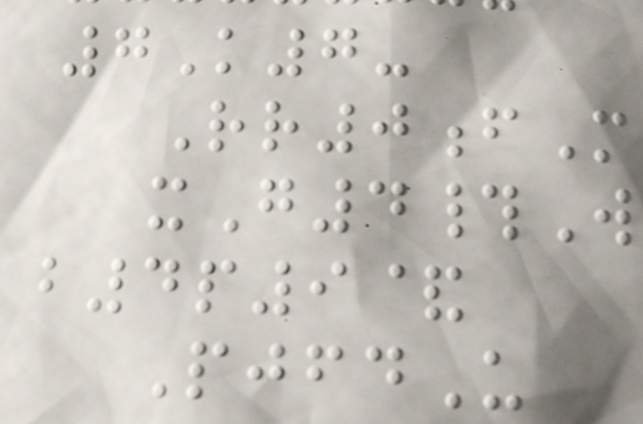7K7-
Rr0fM
xG4#W
b4p9&
PjfdU
